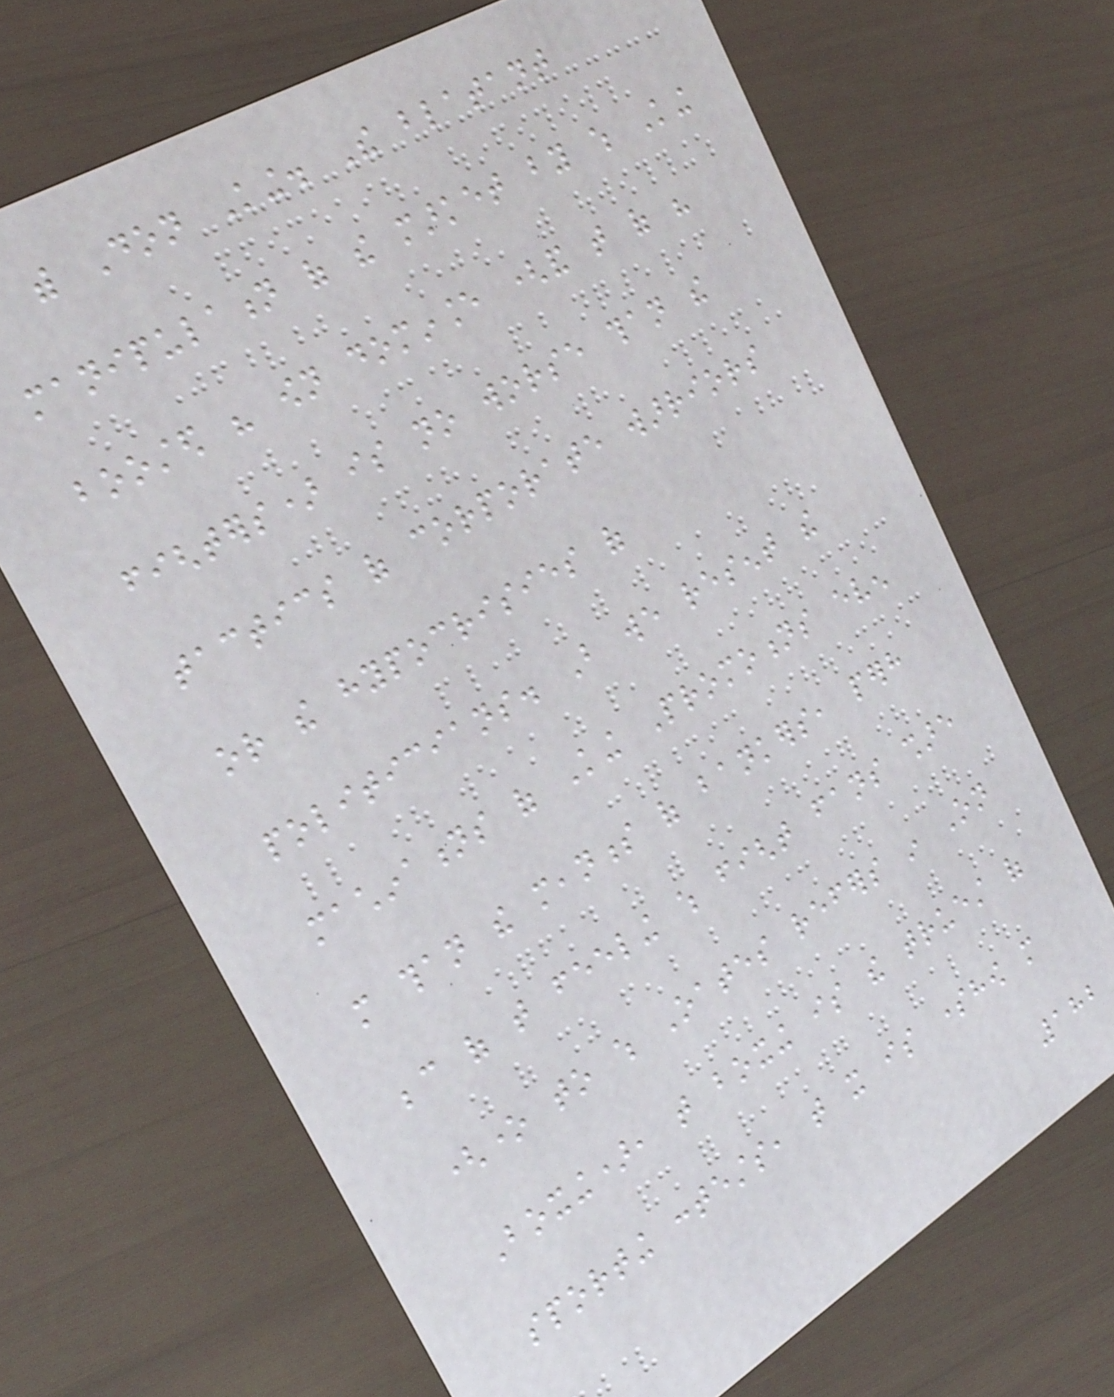with Don King. The blatant
manipulation of the market by which King
boosted his own dominance (and that of his
fighters) is no worse than the
tactics of corporate warriors
or the hypocrisies of
politicians. But we resent the
machinations of King Promotions even
more than the meanness of bankers, perhaps
because of that feeling which fight fans share
(one to which Oates refers in On
Boxing), that boxing is the truest of
sporting contests, that it is somehow more
182
